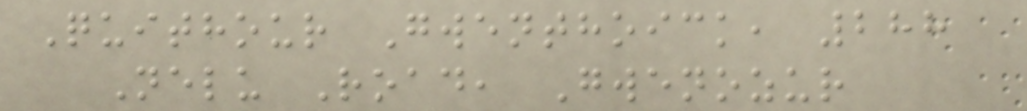Quithour Gwenthoick, 288
Nelu Road, Gwenozur
